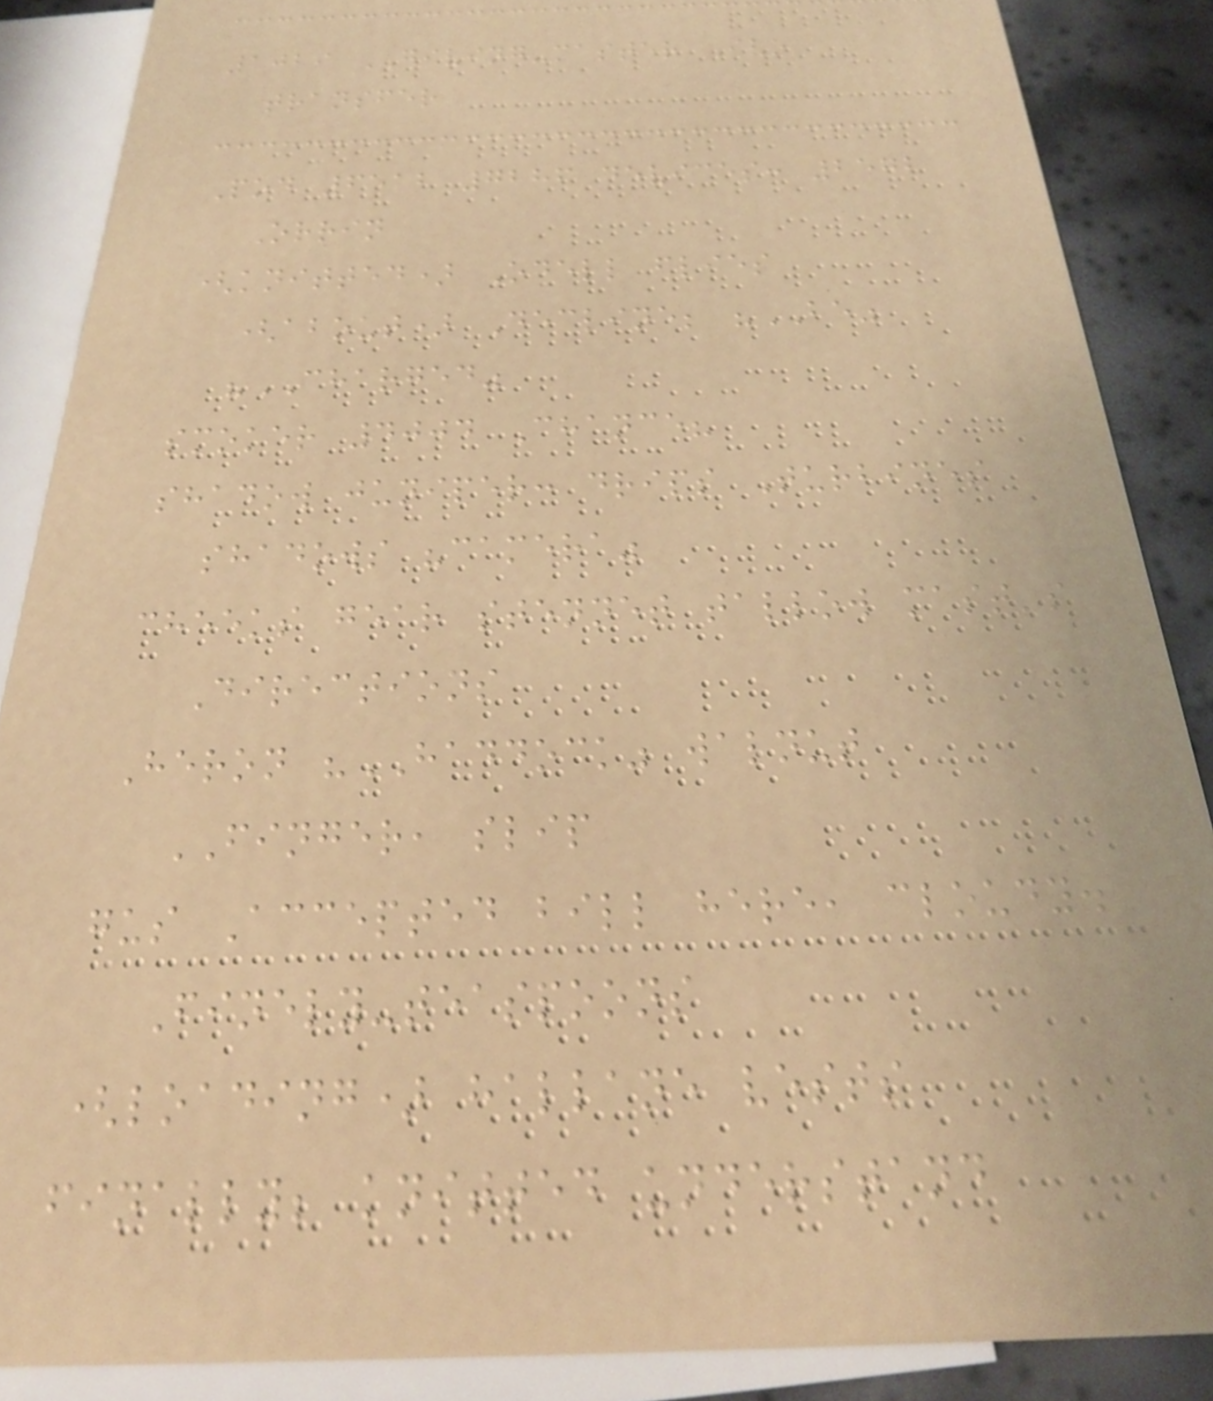1029 GIVING-master Ivo
transfer
Pod 6512 7286 devices: 2572
Orrin
(knitted) Odell flies
(about) Decline; "BE"
"CHARGED"
smoker 4004 Chance?
shadow juniper: drips Turbines
shadows "camera"
cheeks gear stennet tallow mast's
Directions
Heron "HADDOCK" walnut
FINGER, slip
gus Accepted bill here, cloudy.
Finely-teaspoons
(loading) hallane vests
finally; knitted understand
